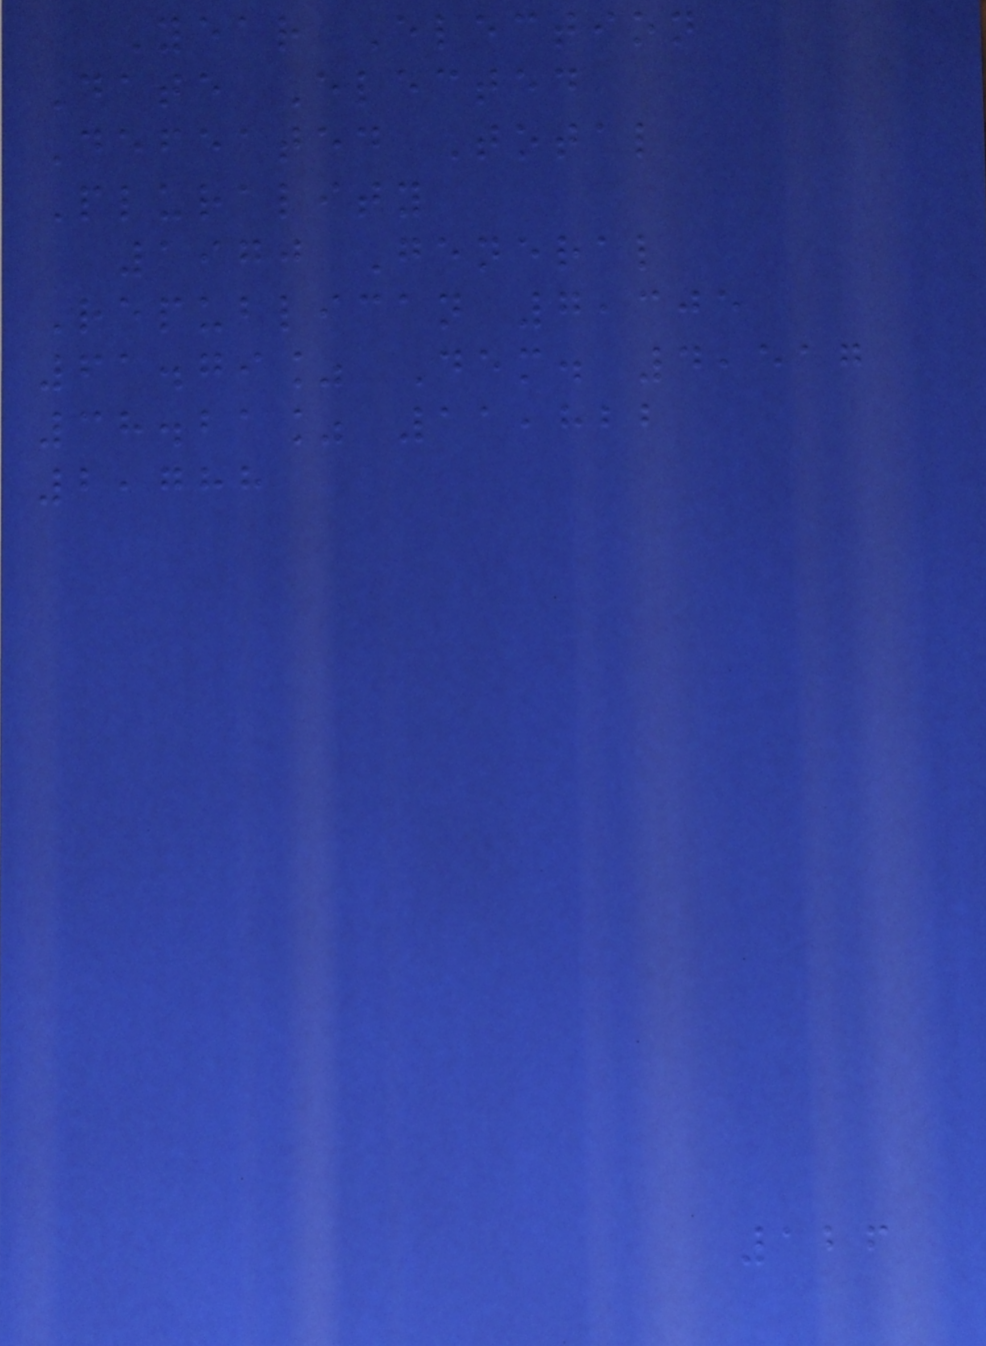Year Election
Date Elected
Defeated Total
Plurality
1970 General
Republican 7,305
61.79% Dem. 4,517
38.21% 11,822
2,788
126
